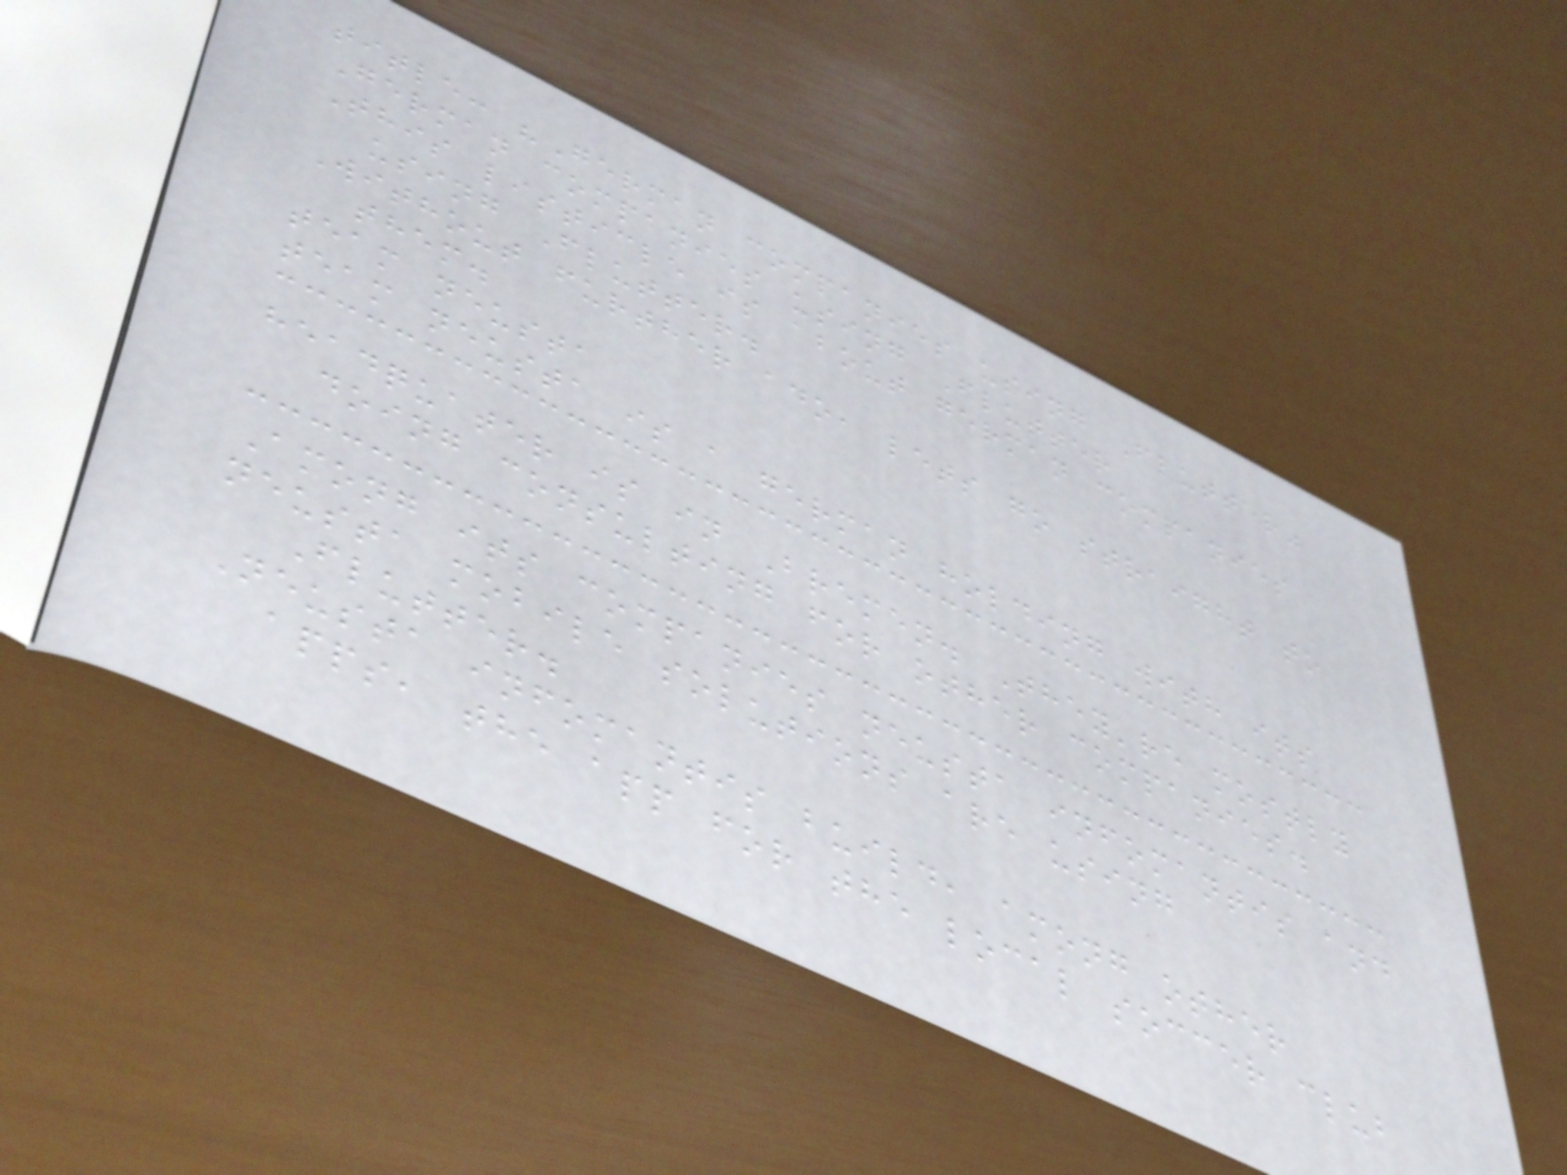title: "German companies using Flutter"
German companies using Flutter
This listicle is about german companies
using Flutter.
Without further ado, lets go straight to
them.
team neusta
team neusta is a german holding with its
headquater is in Bremen. They're mostly
doing consulting for other companies.
Among its companies neusta infomantis and
neusta mobile solutions are using
Flutter.
Neusta infomantis build, among other
apps, the app for the local soccer club
